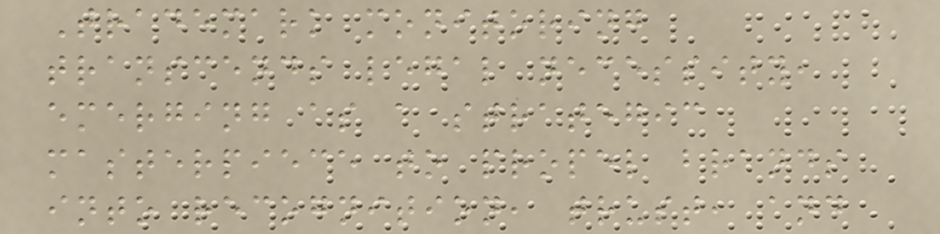Trademark monitoring
transcends legal necessity,
emerging as a strategic
masterpiece to propel brands
into recognition, trust, and
